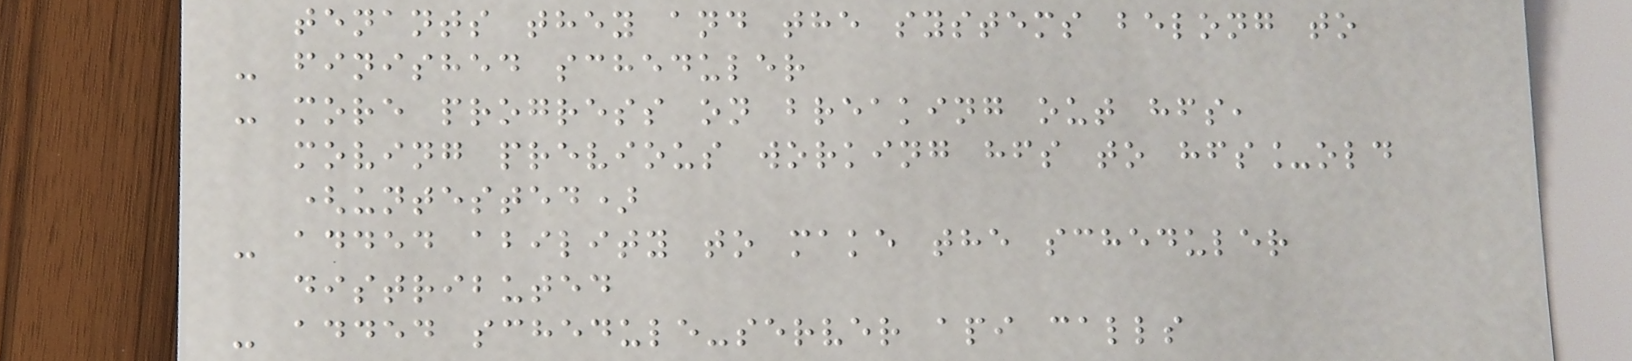tenants they and the systems belong to
- finished scheduler
- more progress on breaking out hfs,
moving previous working hfs to hfs_old
(untested)
- added ability to make the scheduler
distributed
- added schedule-server api calls
